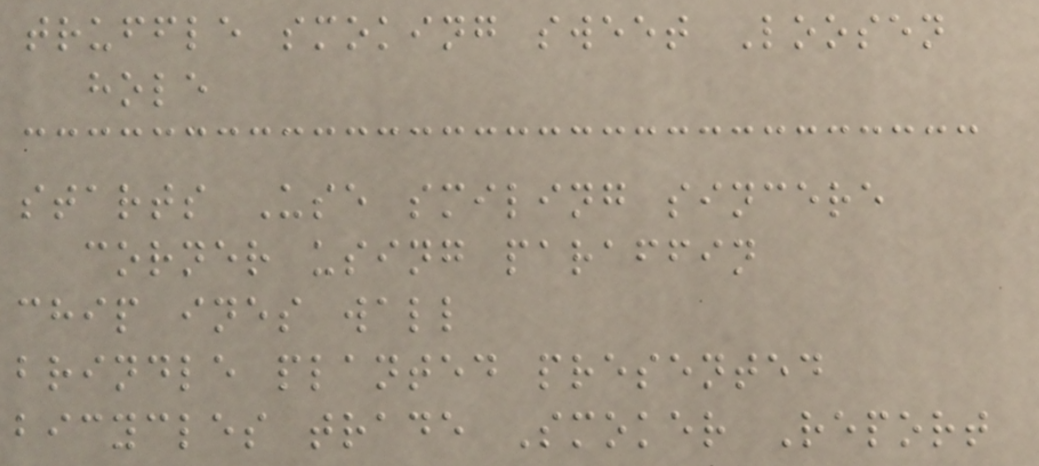truffle smoking sweet Loosen
hole
starts Use smiling sincere
corner using paraffin
chip ines wall
brindle planted presented
bicycles trade Smoker Report
